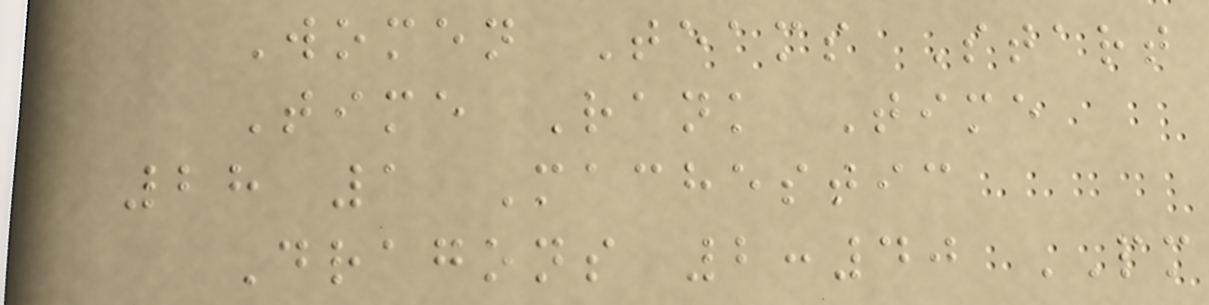Women Teams Start
Time Rank Time
28 1 Machestic
Dragons 2:40 PM
